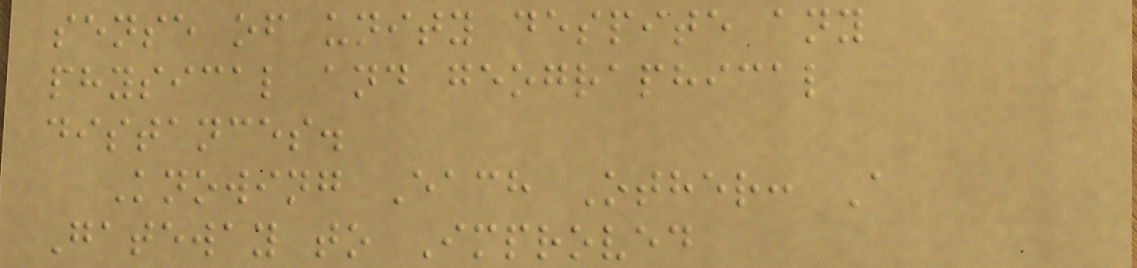sense of unity despite any
physical and geographical
distances.
Knowing Each Other: A
Gateway to Improved
